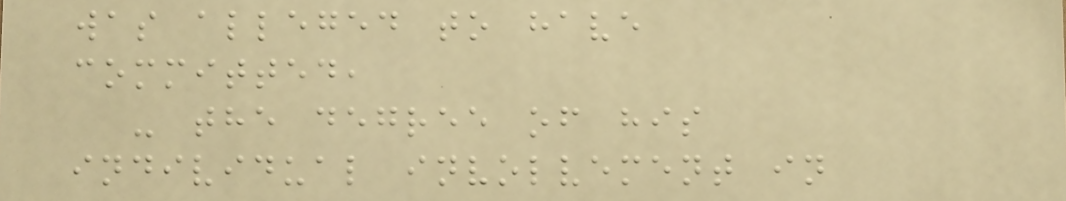was alleged to have
committed,
- the degree of his
individual involvement in
